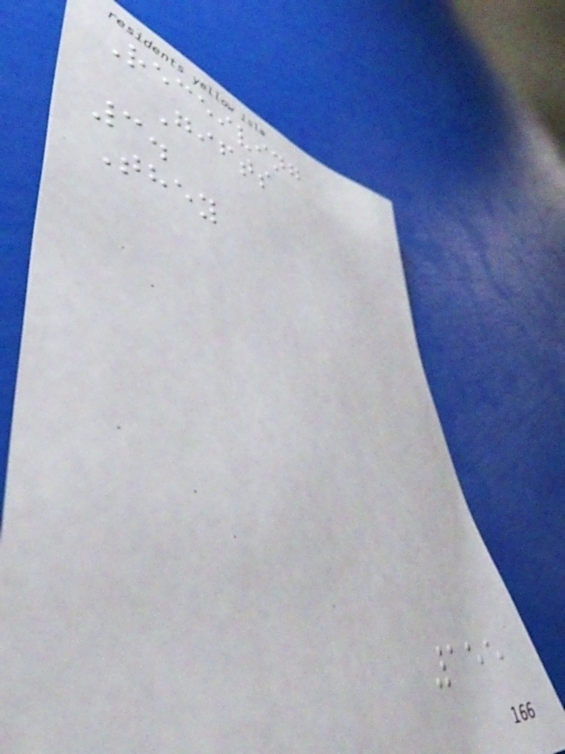Receiving
Gifts
3.
They
155
